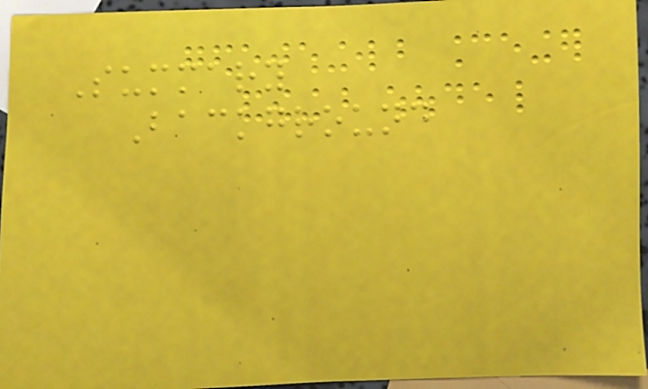Summary
Background
